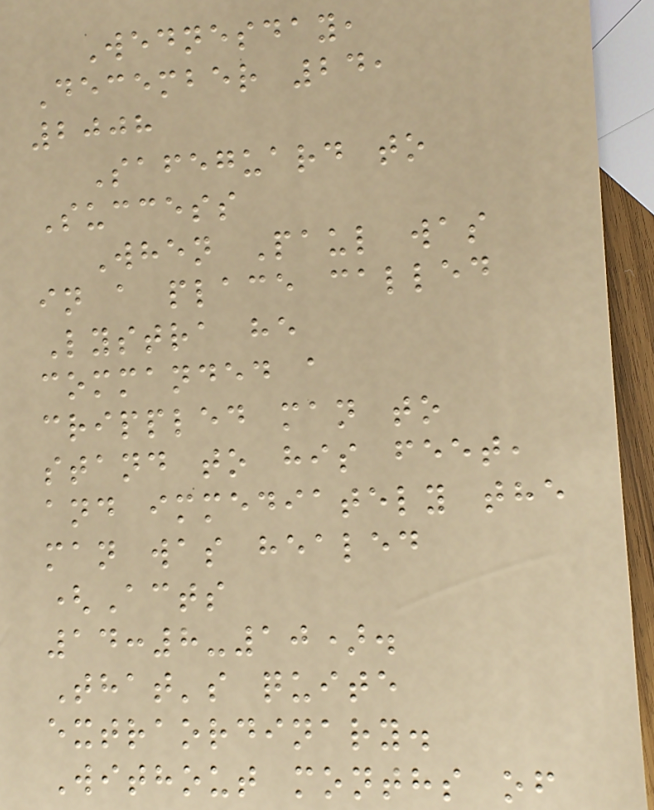Wednesday,
December 24,
2008
Safeguard to
Success
When Paul was
in a place called
Lystra he
commanded a
crippled man to
stand to his feet,
and immediately the
man was healed
(Acts
14:8-10).
That's quite
extraordinary.
Without months of
